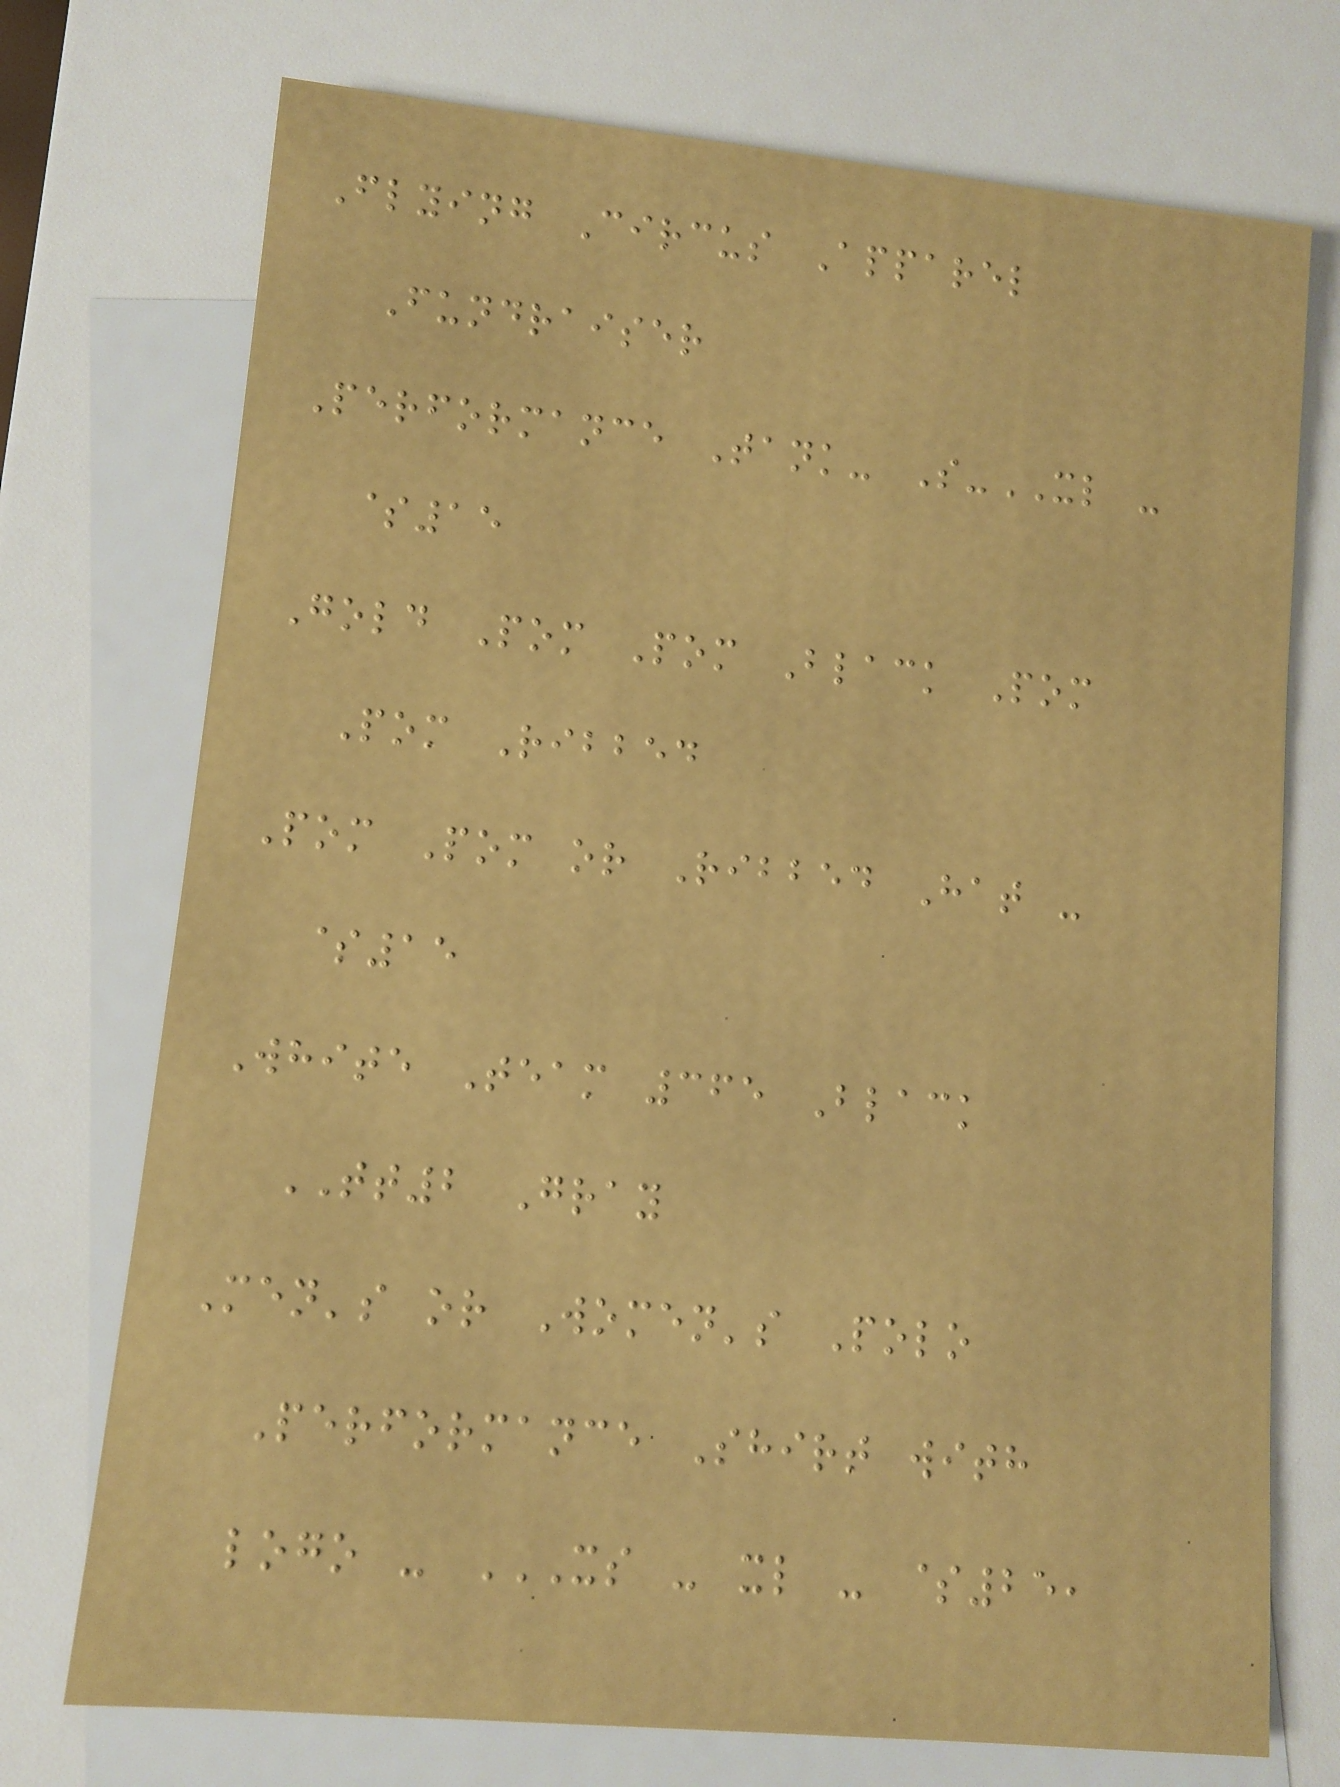Flying Circus Apparel
Fundraiser
Performance Tank- S-XL -
$15
Gold Pom Pom Black Pom
Pom Ribbed
Pom Pom or Ribbed Hat -
$15
White Team 365 Black
TT2 Gray
Men's or Women's Polo
Performance Shirt with
logo - XS - XL - $25,
